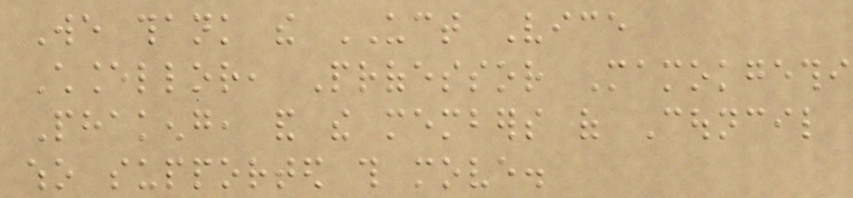We thank the UCT Vice
Chancellor, Professor Mamokgethi
Phakeng, and the members of Council
who supported this move.
